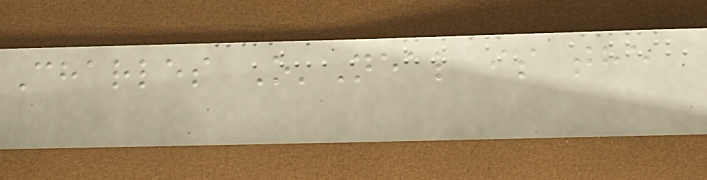Charles O'Neal is the
